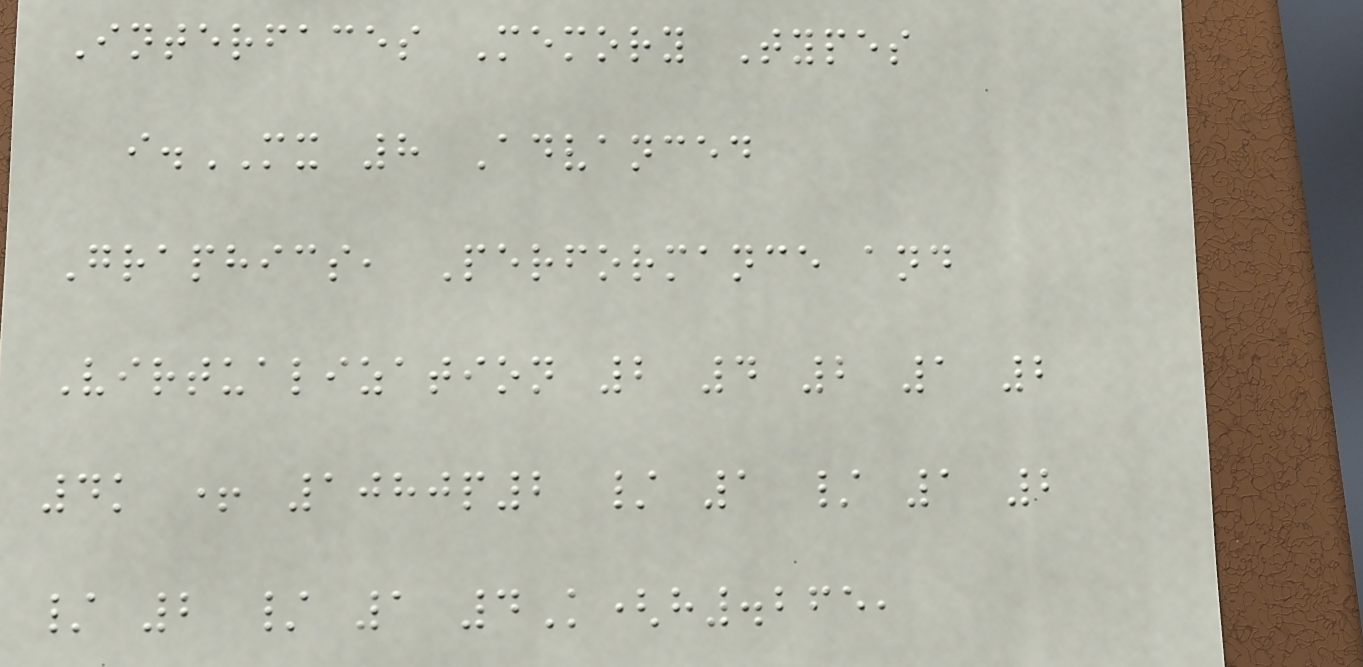Interfaces Memory Types
i.MX 8 Advanced
Graphics, Performance and
Virtualization 2 4 2 1 2
4k + 1080p2 / 1 / 1 2
/ 2 / 1 4K(h.265,
